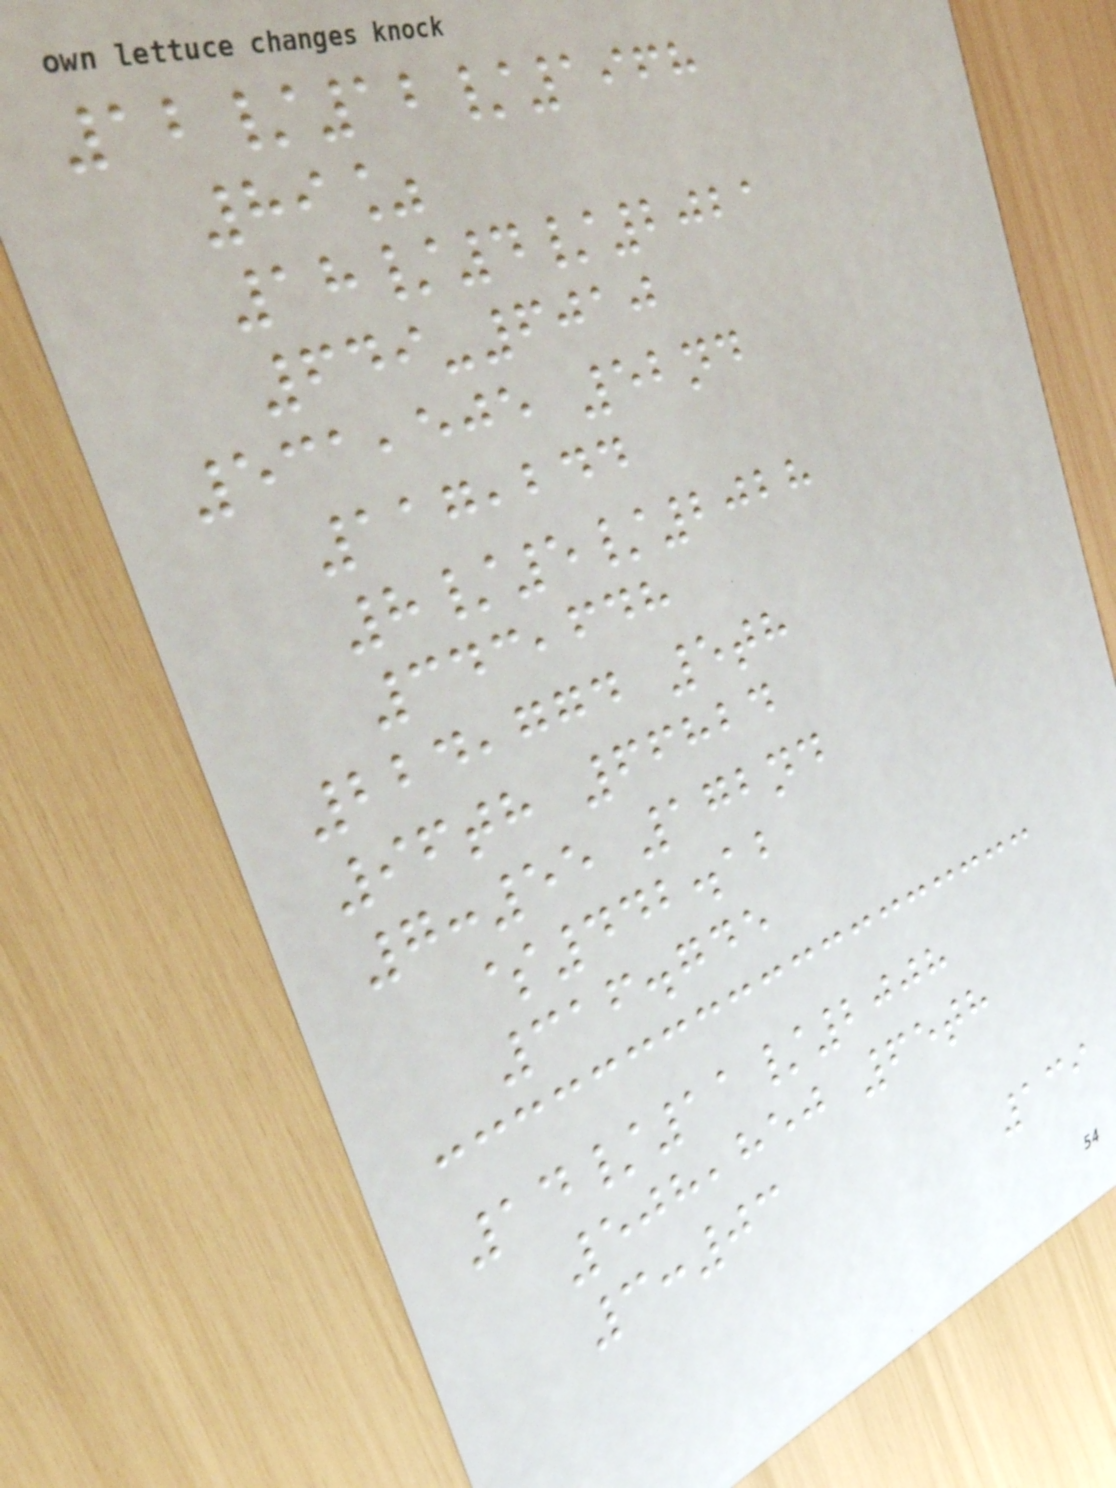12/12/1968
89%
18/4/2021
649-6010
531,505 52nd
117,244
8/5/2028
343,648
224,774 5th
96th 66824
7:55 172nd
$442.12
316.745
14/11/2008
508,850 65th
3:03
139
